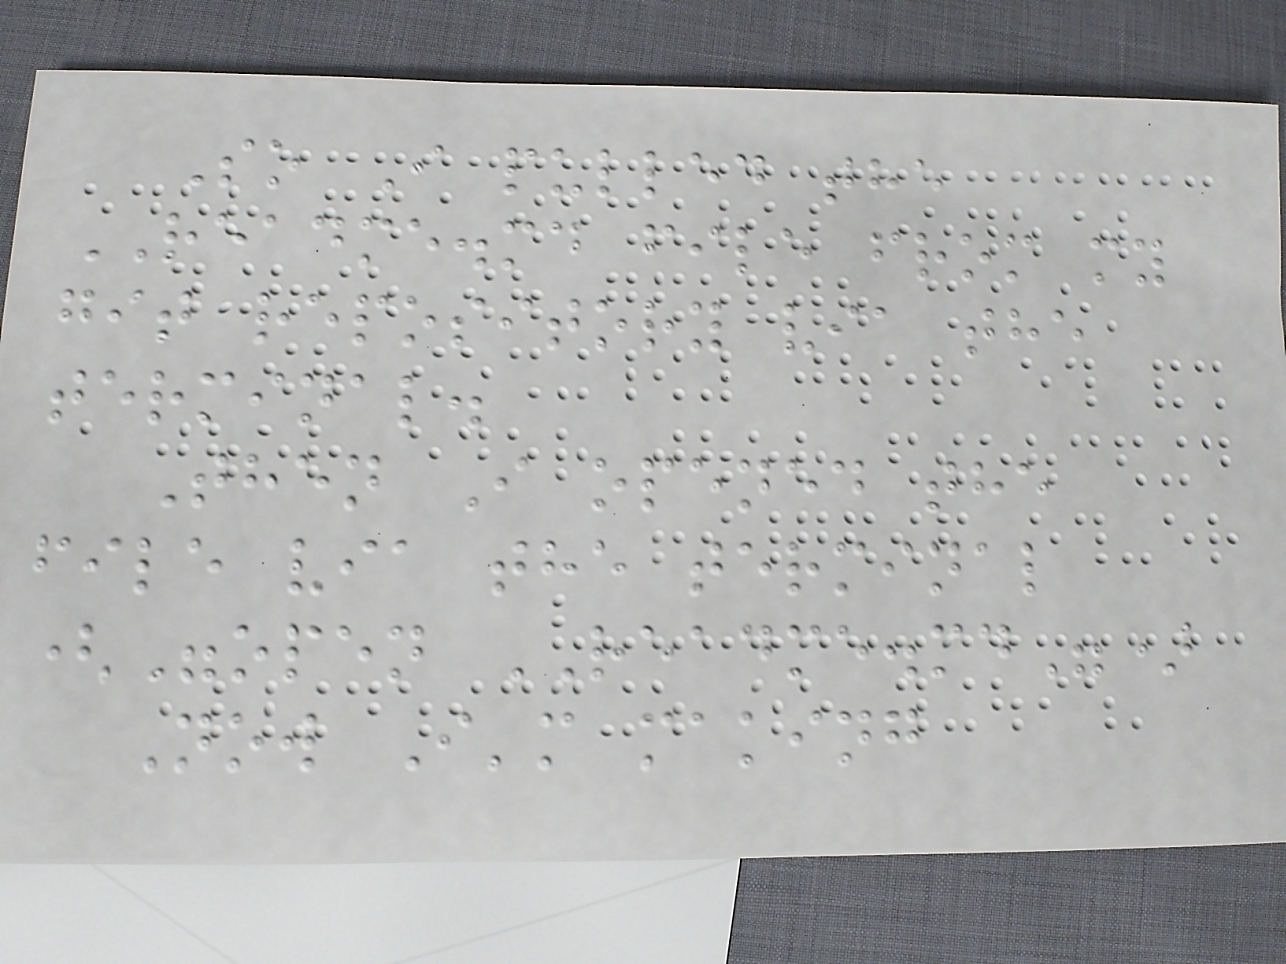So I pulled the
README.md file from my
git repository via the
terminal.
Then I opened the
file via the terminal
("open README.md")
Now I'm making
